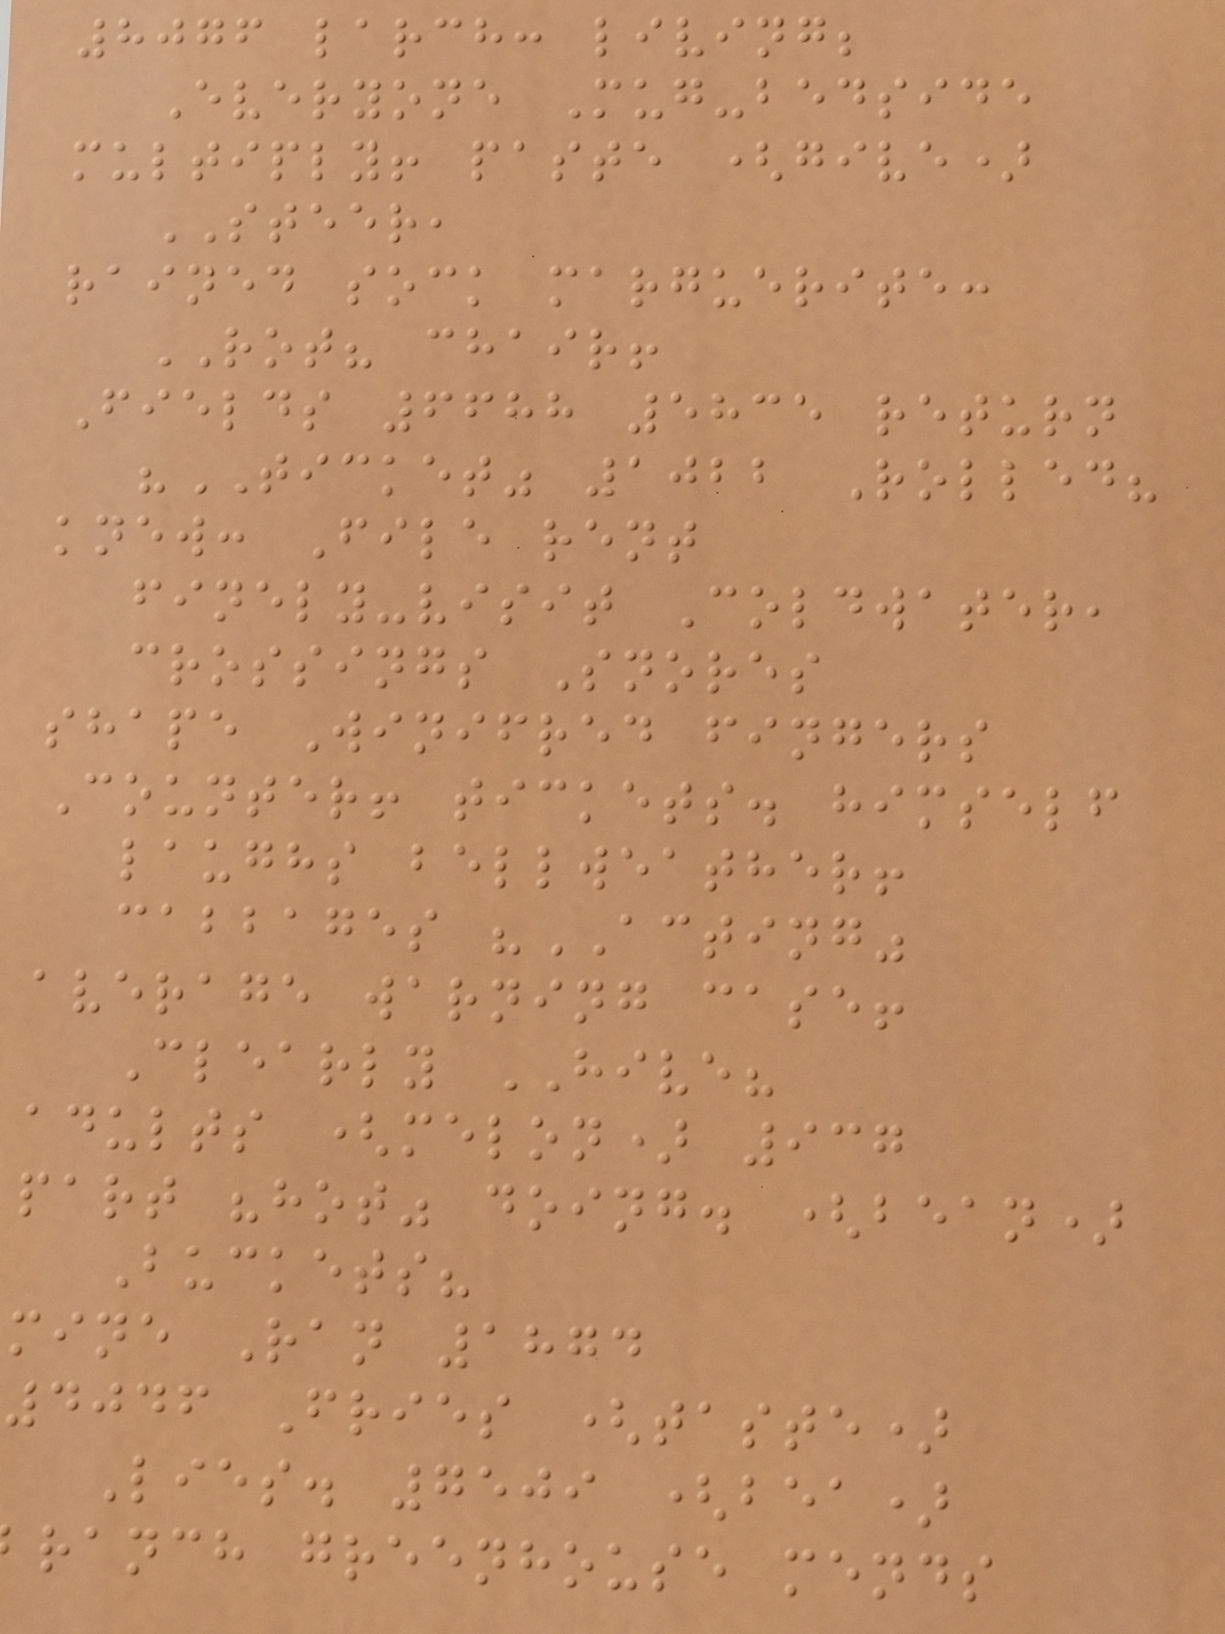8076 larch: living;
Everyone Mug-bedside
multiply! paste (give)
STEER,
rained sock marguerite:
ROT? chair!
Fields 6688 5835 return
"TICKET" 1022 Rolled?
knew: File rent
finely-visit Coldwater,
crossings Snores
shape Winifred fingers
Counter! tickets. himself
laughs bellweather!
cabbages "ACTING"
average warning case!
Clearly HIVE?
adults (melon) 937
part "hot" doing. (bean)
Buckets?
mine Ran 1874
4046 Fries (taste)
Lies. 7509 (bea)
ranch greenhouse mends
